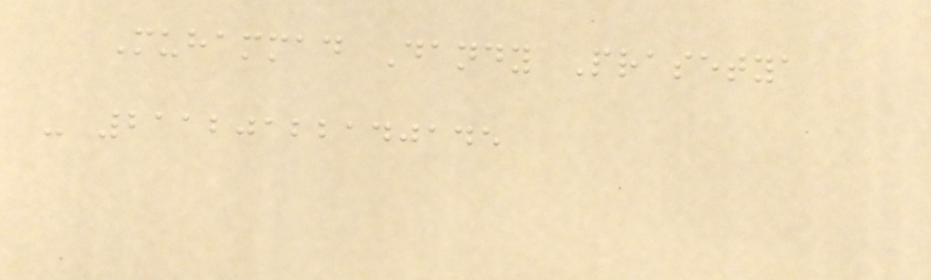Muhammad Dandy Prasetya
- 21120122140145
